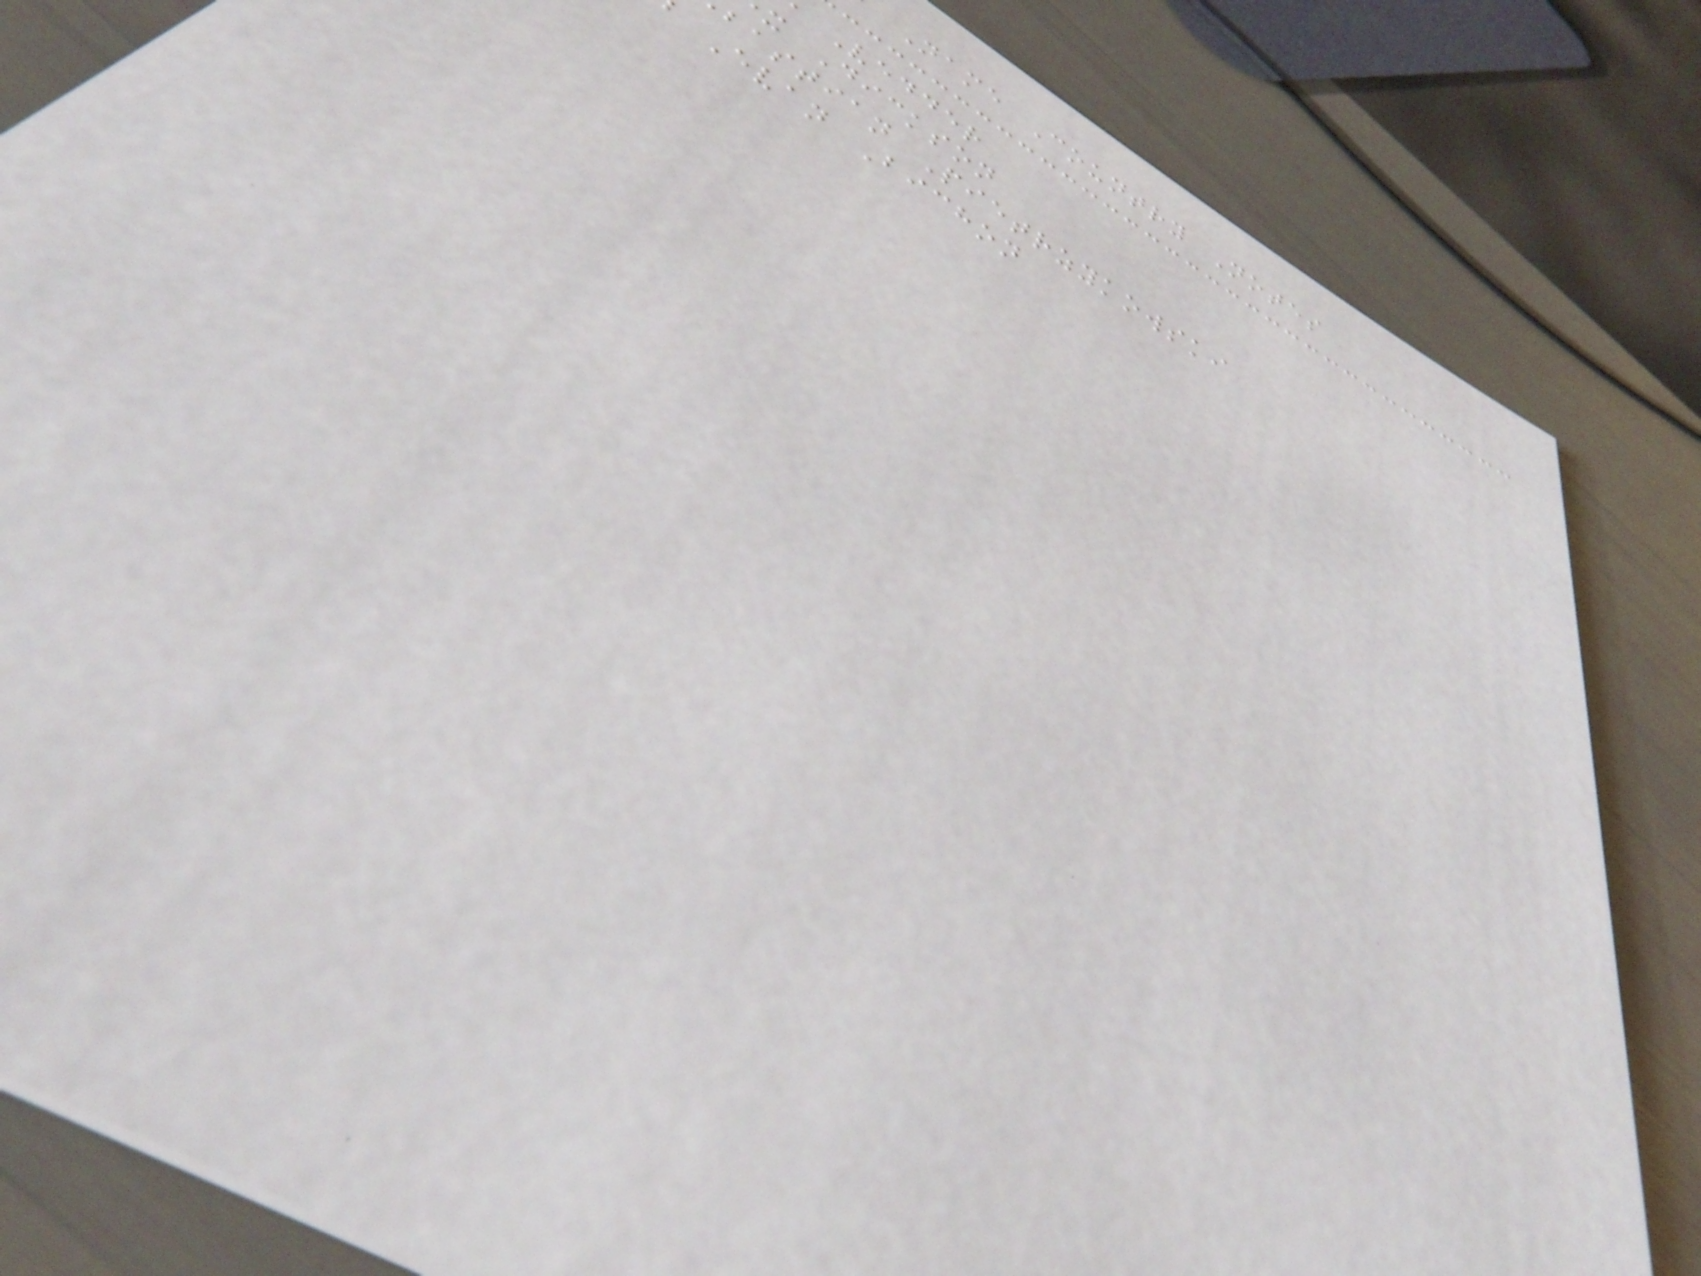Name Country Notes
Vedder
x Dickson
bastian Pietrzykowski
Evan Bichon
